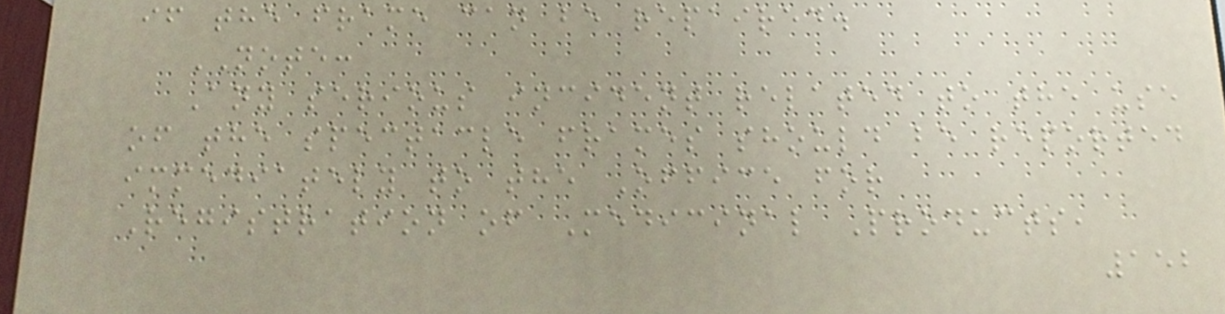if the frame can be repaired.
NOTE:
Any serious incident related to the use
of the spectacle frames should be reported
immediately to the Office for
Registration of Medicinal Products,
152
